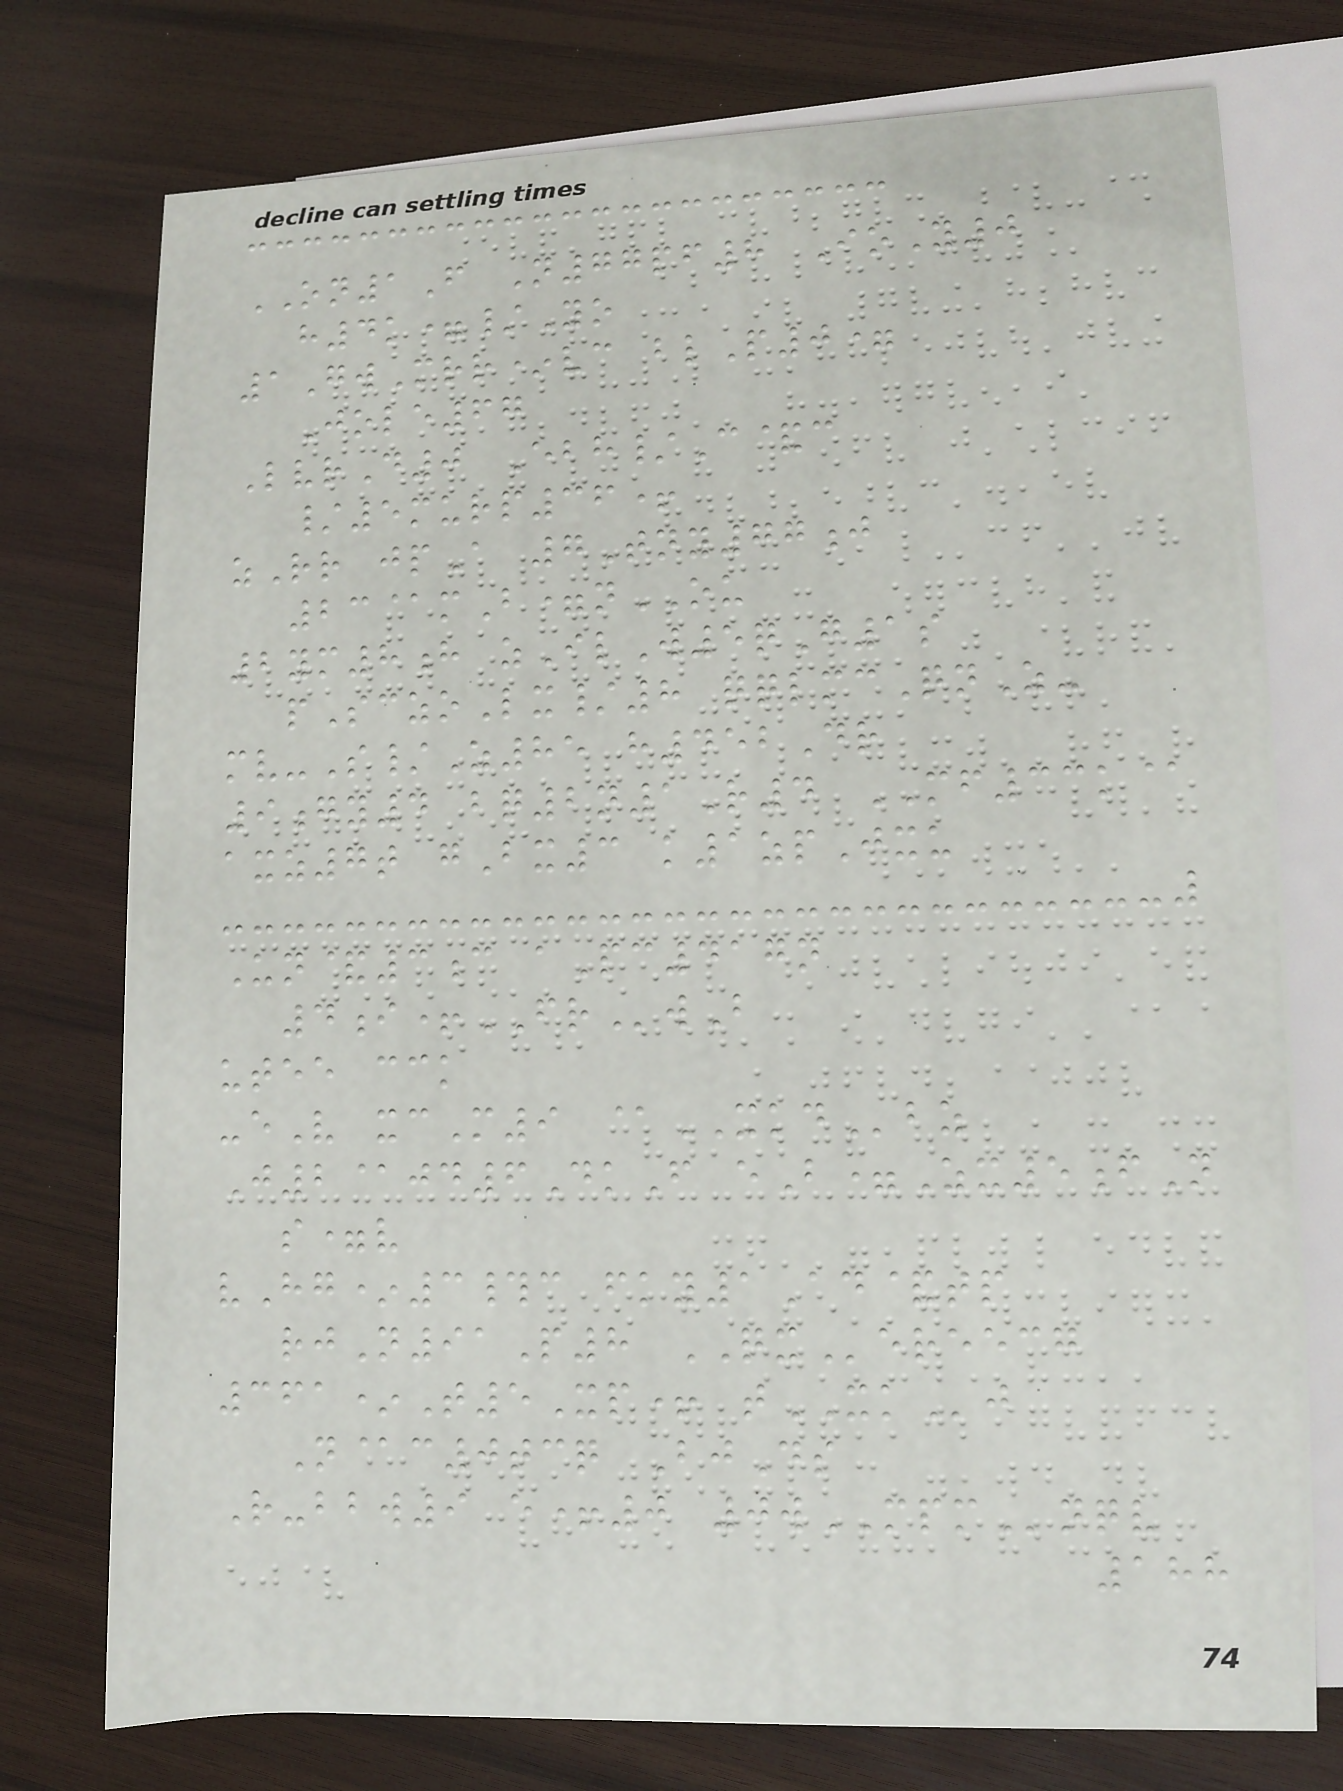ON1F N77pf8 IoY0
h4k=/Yo
1GwMrr*vc blP0=
Jole67
LvrD0 Ebh/C&c
/5murp36+
zRr jpA 7Tny77j
23@mB=nOU
2ym8h zIlW5qG1s
pSczoLx/8 qqlmcQnZ-
mv-S/Z85 h452Dr
9gy4 bq2n1R4 MF33k@
axz7t gBx3 k1zpJxu
Un&3c aPc417n
4i+FRwB
utee cck
-eV xcM9 @XKDbz
J2@jd6DkF eB=Zx5fN
s=v
vHg*3#c fky1Ad&tp
rjN91P8 QXereecg
361*T5Xp+ tXKj
N@c0tcq BjDs
R-bbw9 e+0 0wMPMnqv
188
